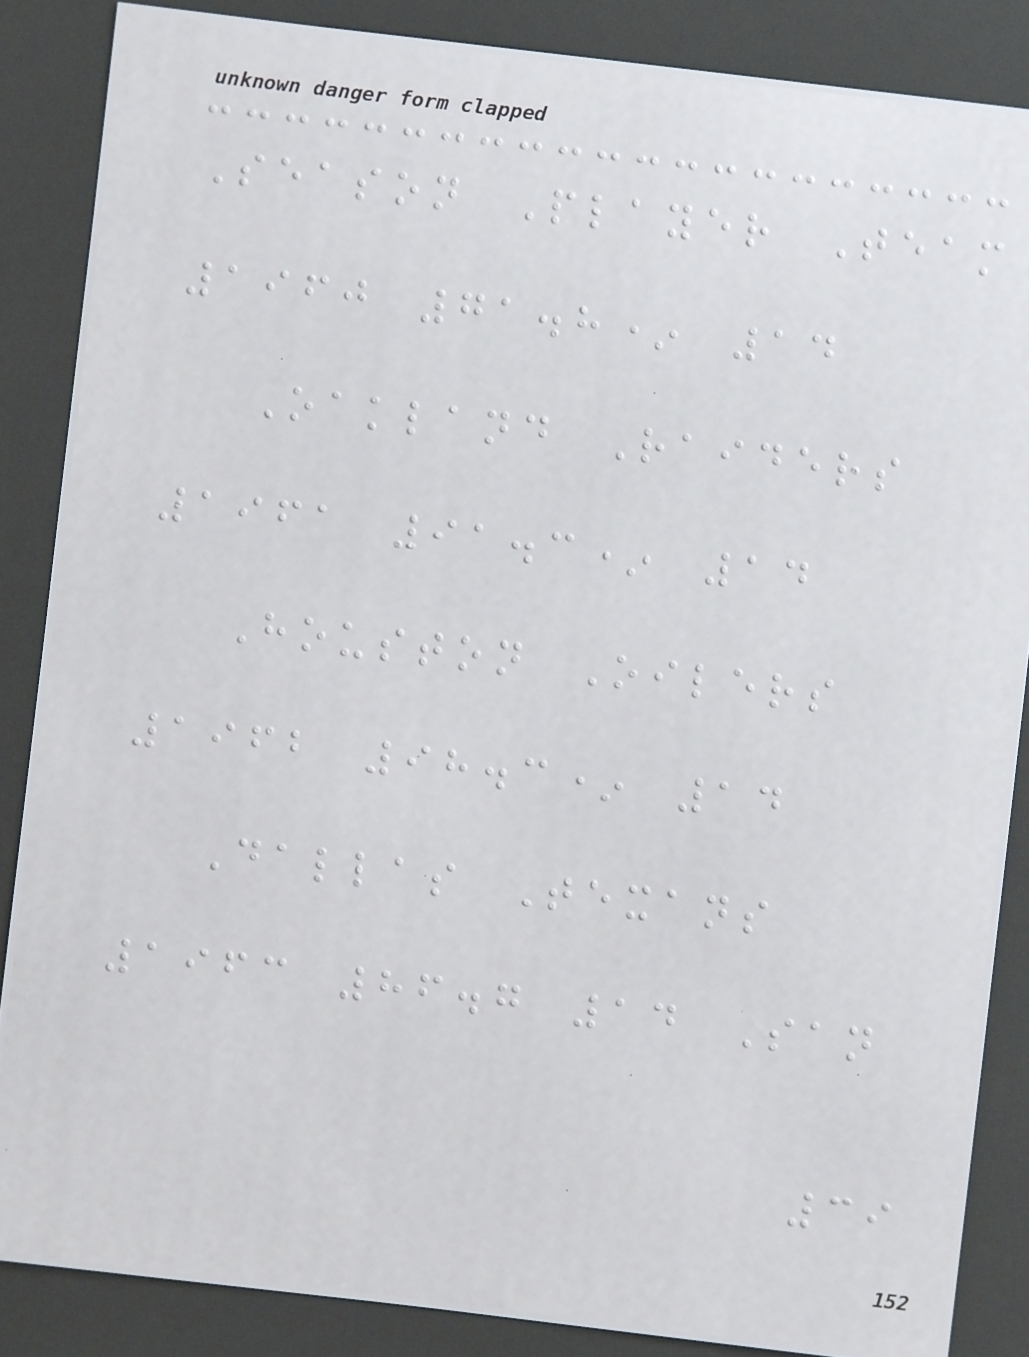Season Player Team
1960 71.8* 14
Oakland Raiders
1961 91.3* 14
Houston Oilers
1962 98.3* 14
Dallas Texans
1963 86.7 14 San
39
